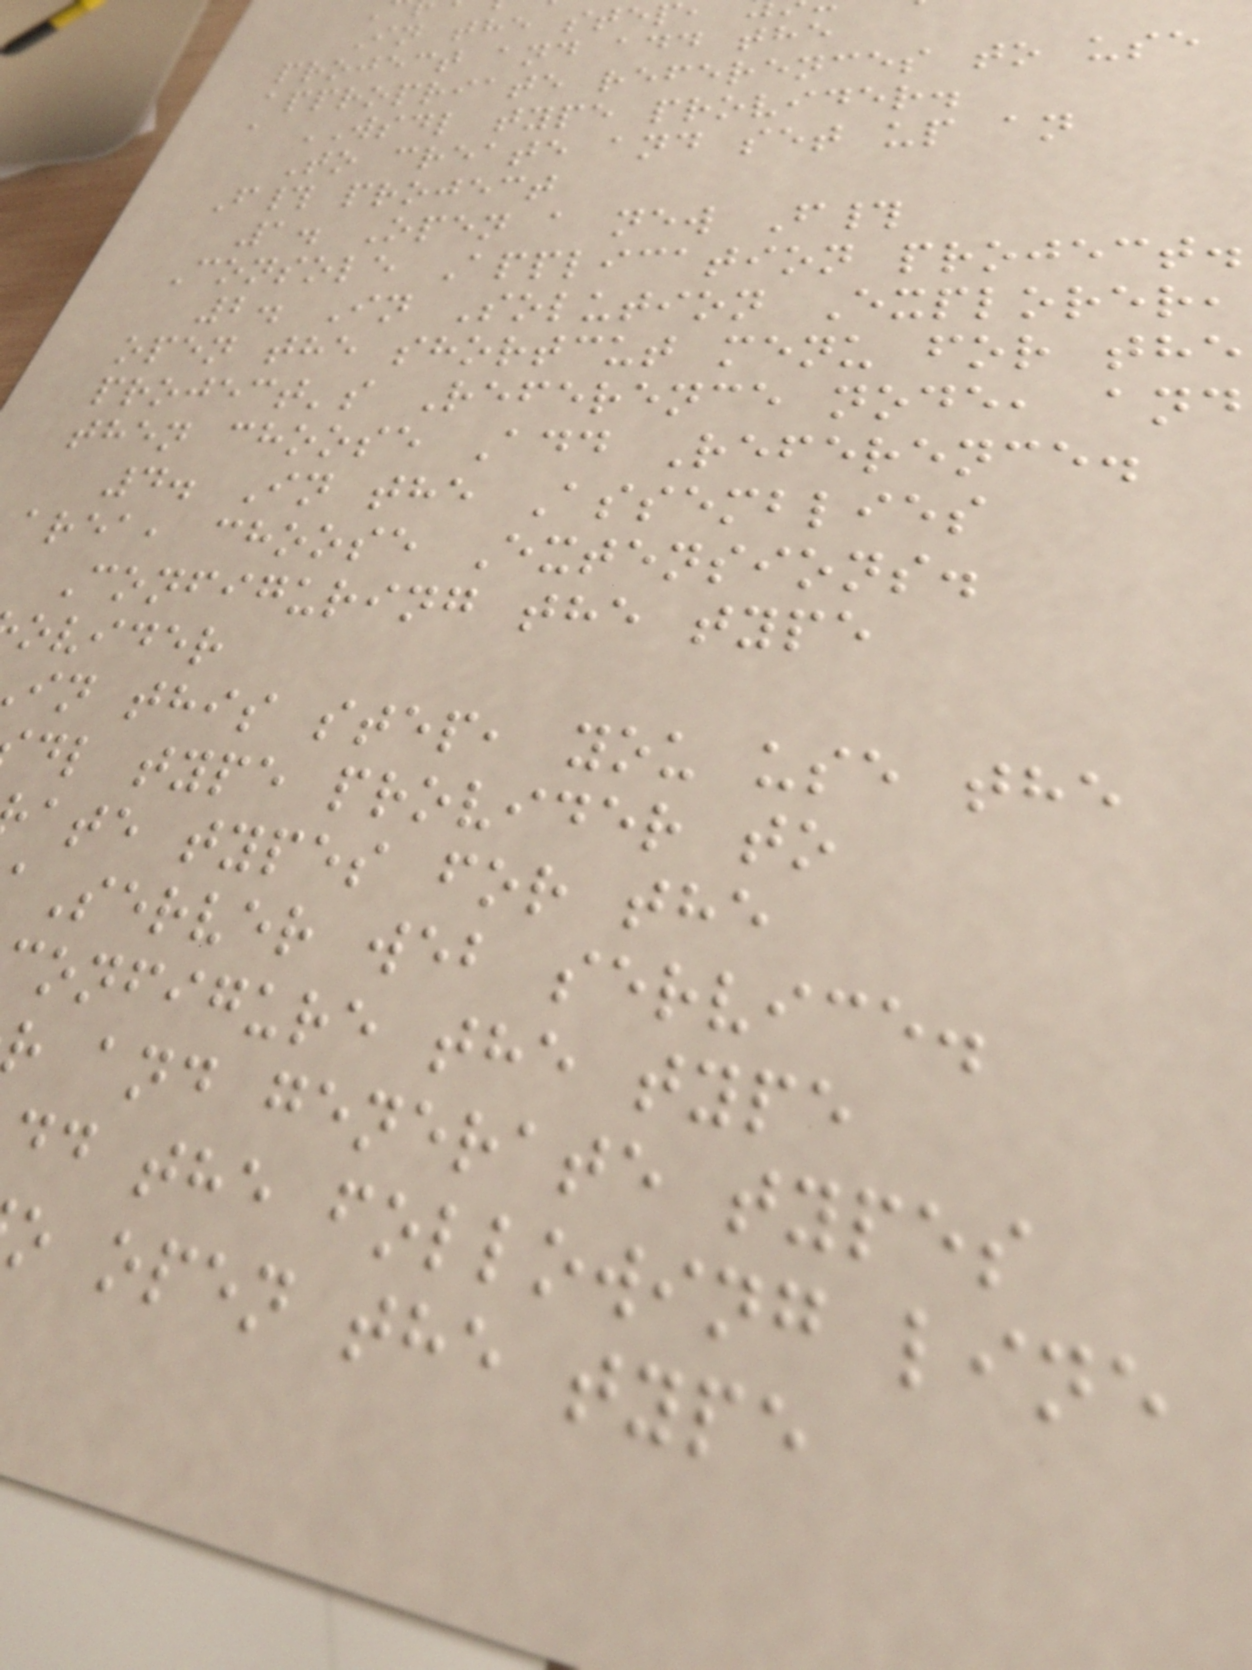In the ste
project and add the
appropriate references to use
a WSDL type provider.
To create and set up an
F# project
1. Open a new F#
Console Application project.
2. In Solution Explorer,
open the shortcut menu for the
project's Reference node, and
then choose Add Reference.
4. In the Assemblies
area, choose Extensions.
Configuring the type
ovider
in this step, you use the
dl type provider to
ate types for the
Server web service.
onfigure the type
and generate types
dd the following line
o open the type
